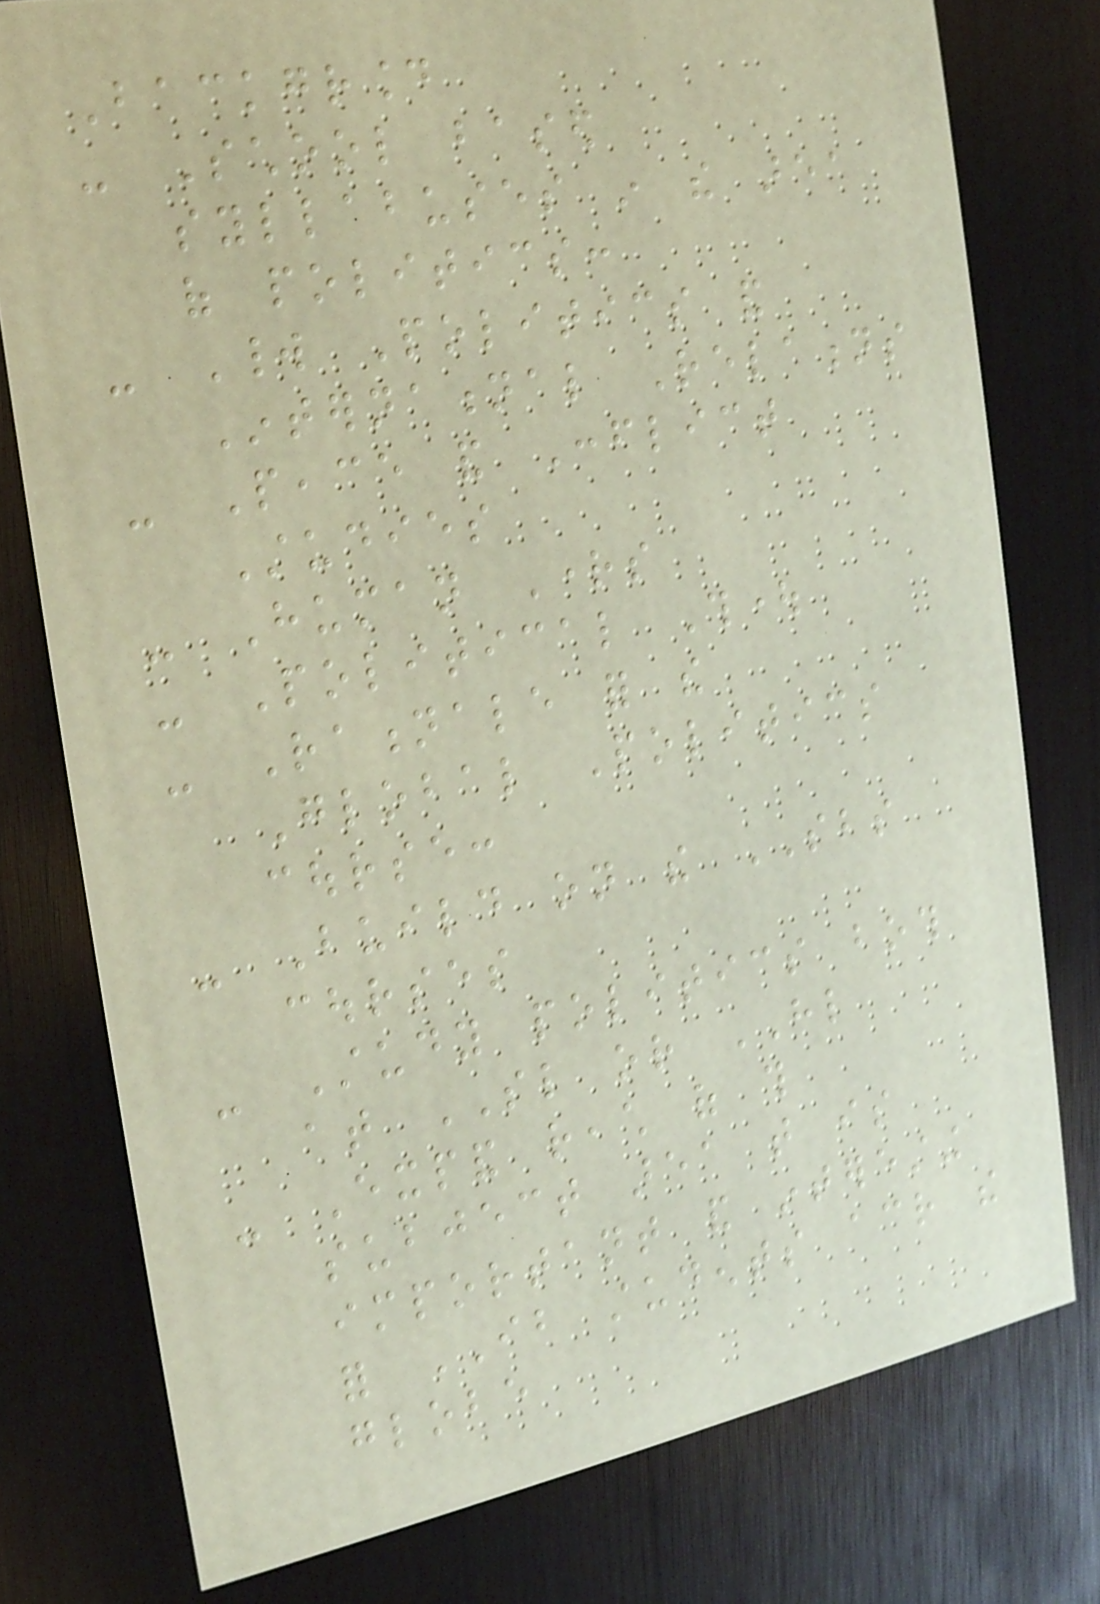Background
- School based
syllabuses in the area
of politics:
- World Politics and
International Relations
- Peace and Conflict
Studies
- Human Rights
- Political Thought
- Rationale for the
Global Politics
course:
- Build on the SBS
courses
- Study politics both
at SL or HL
- Expand reach of this
subject area that is
important and interesting
for IB students across the
globe
